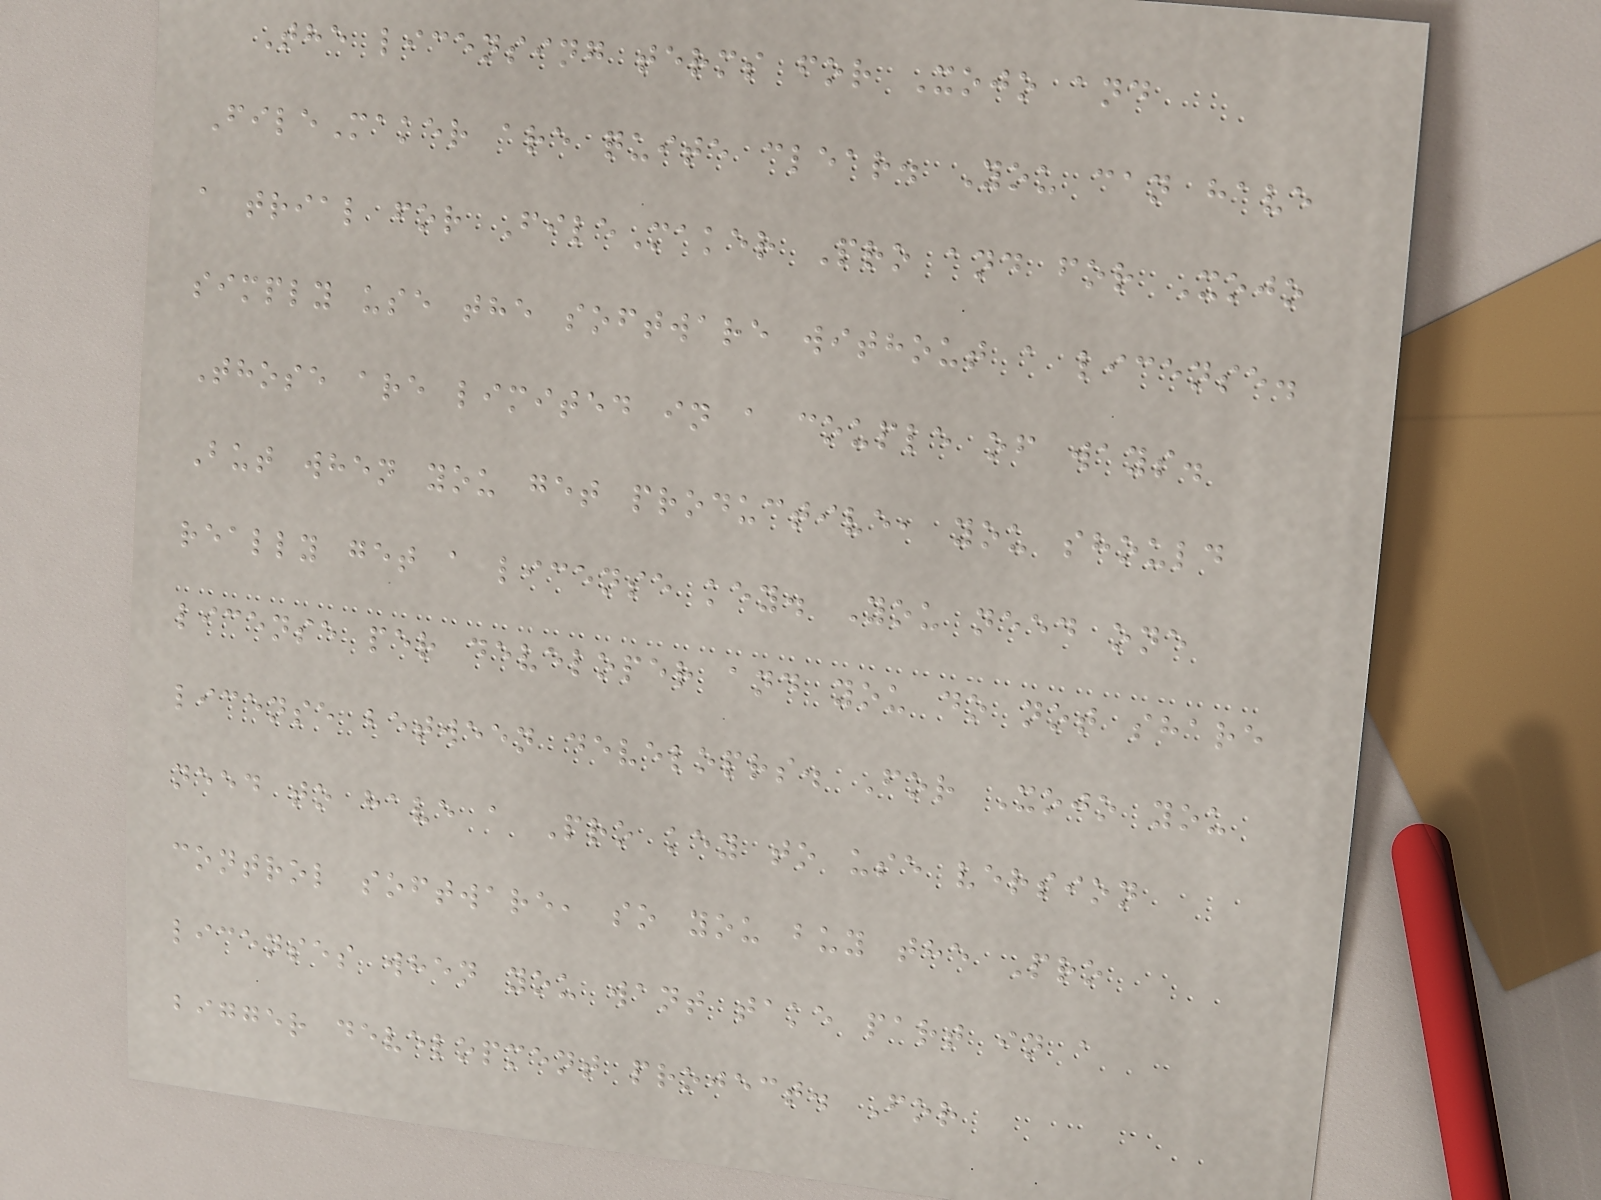The licensing terms for Xojo and
FileMaker are quite clear. You can have
a trial for FileMaker Pro and for Xojo
simply use the software without a license.
Those are limited in a couple of ways.
But when you get productive, you should
really get a license key. You need one
license per developer and you do not share
license between developrs. For Xojo you
need to have a Pro key to use version
control software, so you buy the Pro
licenses when you want take part in a
bigger development project. For
